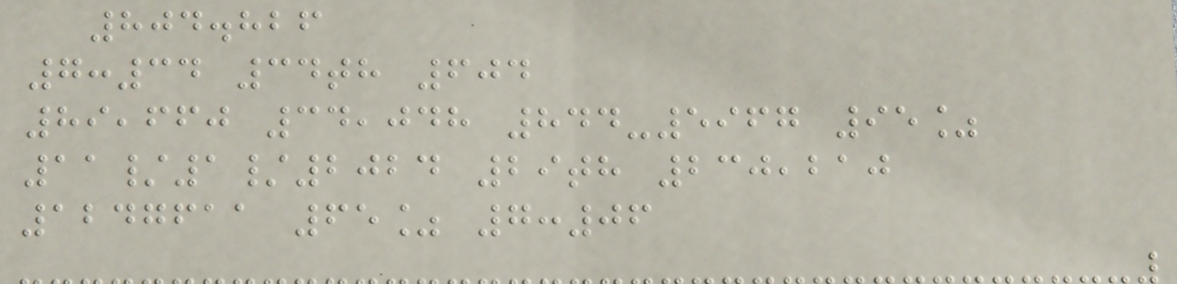804.826
7:34 34th 604
89,660 34,048 844-5967 95%
11/1/2024 29th 230,210
1247611 65% 7:06
